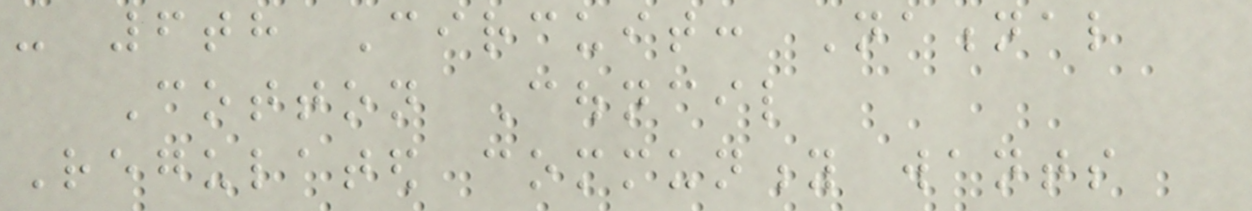- 6th Circuit: National
Cotton Council
Regulated community wants
